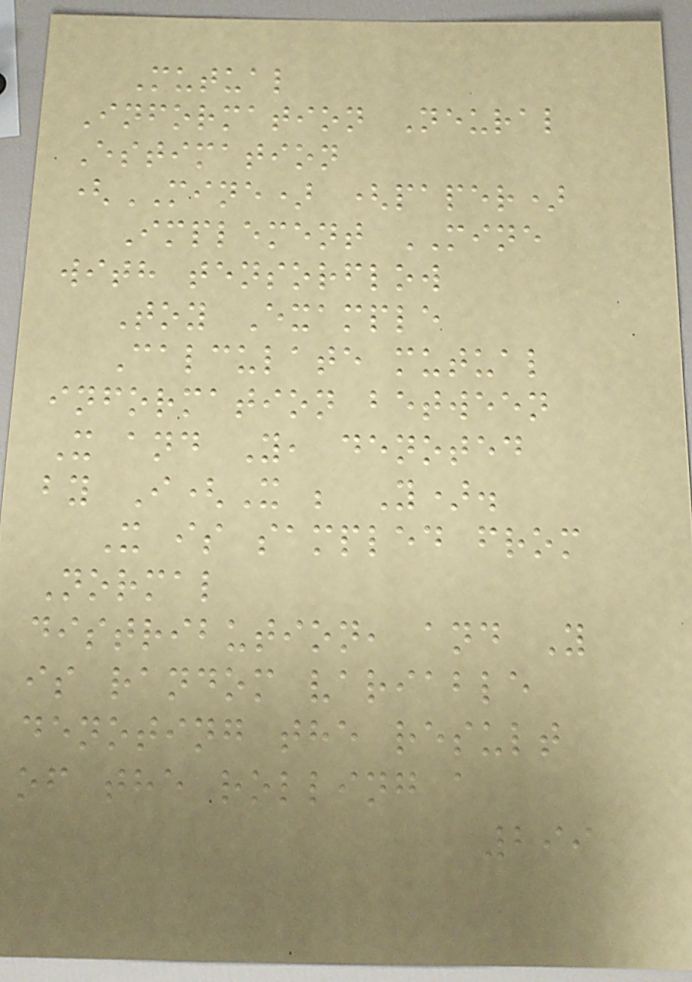Mutual
Information Neural
Estimation
(MINE) (paper)
Implement MINE
with tensorflow
Toy Example
Calculate mutual
information between
X and Y, denoted
by I(X ; Y).
X is sampled from
Normal
distribution, and Y
is random variable
denoting the result
of the rolling a
299
